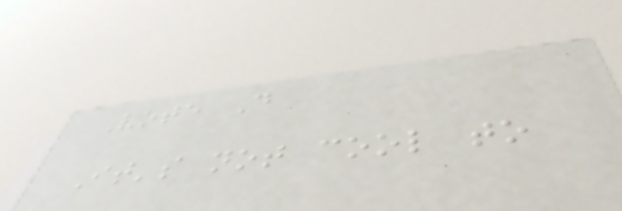Vote D
It's not cool to
